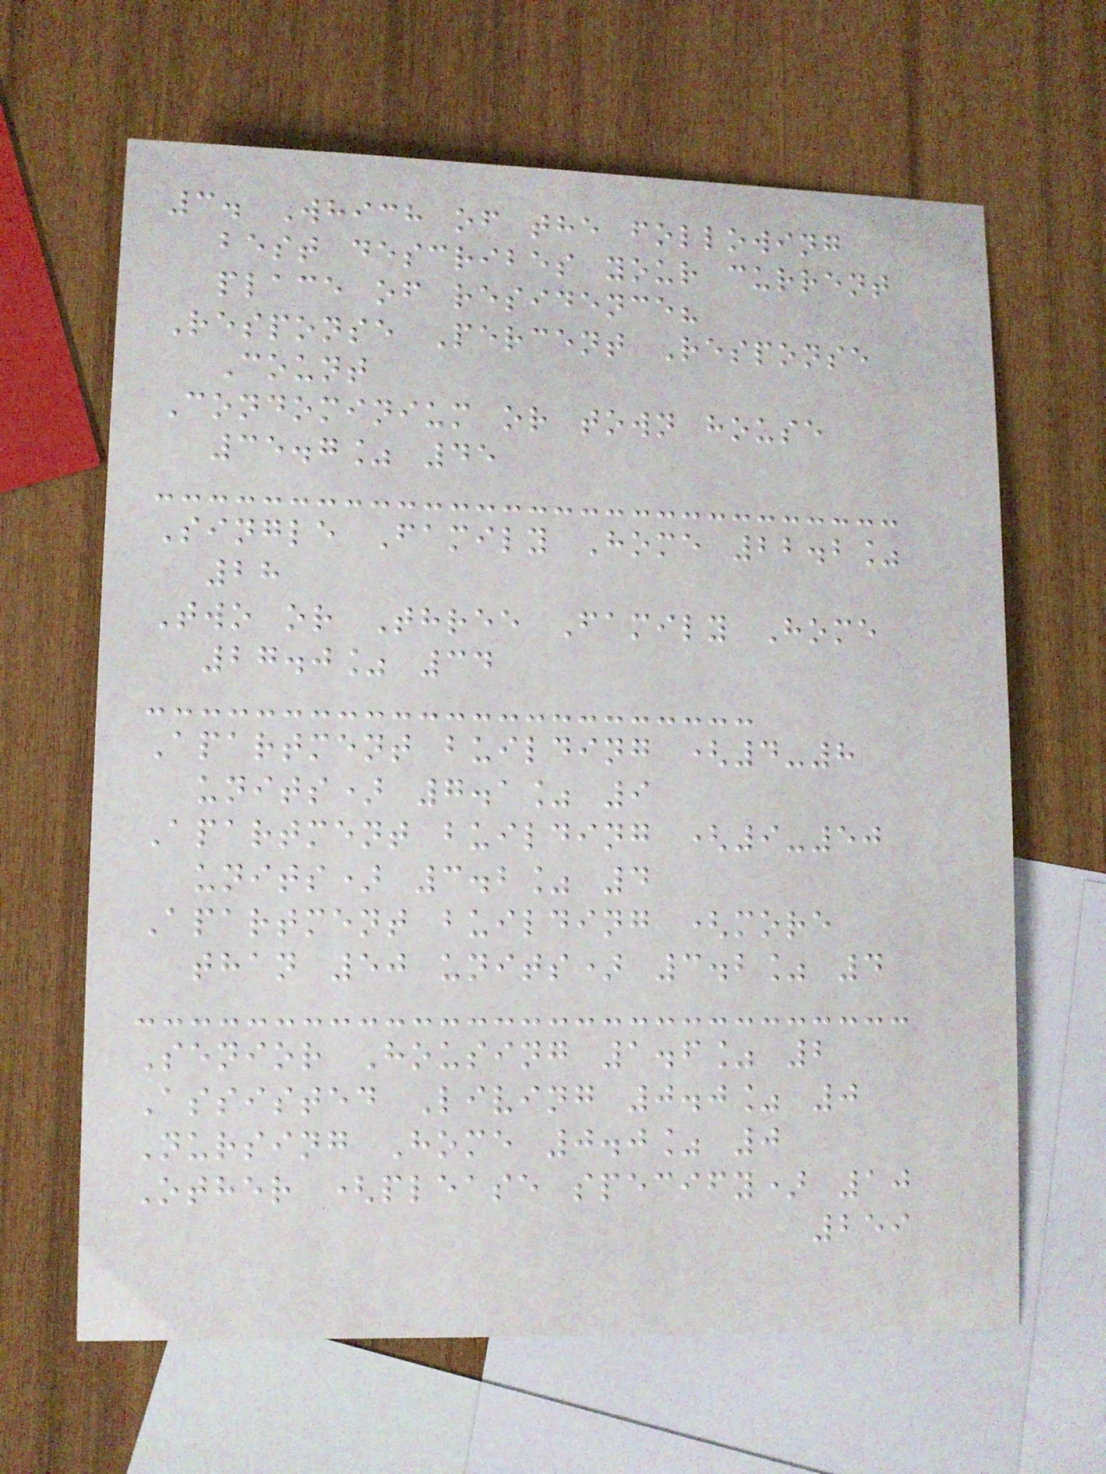3. Which of the following
best describes your current
place of residence?
Response Percent Response
Count
Condominium or town house
35.7% 45
Single Family Home 22.2%
28
Two or Three Family Home
27.0% 34
Apartment building (4-8
units) 7.1% 9
Apartment building (9-50
units) 3.2% 4
Apartment building (more
than 50 units) 3.2% 4
Senior Housing 1.6% 2
Assisted Living 0.0% 0
Nursing Home 0.0% 0
Other (please specify) 10
259
